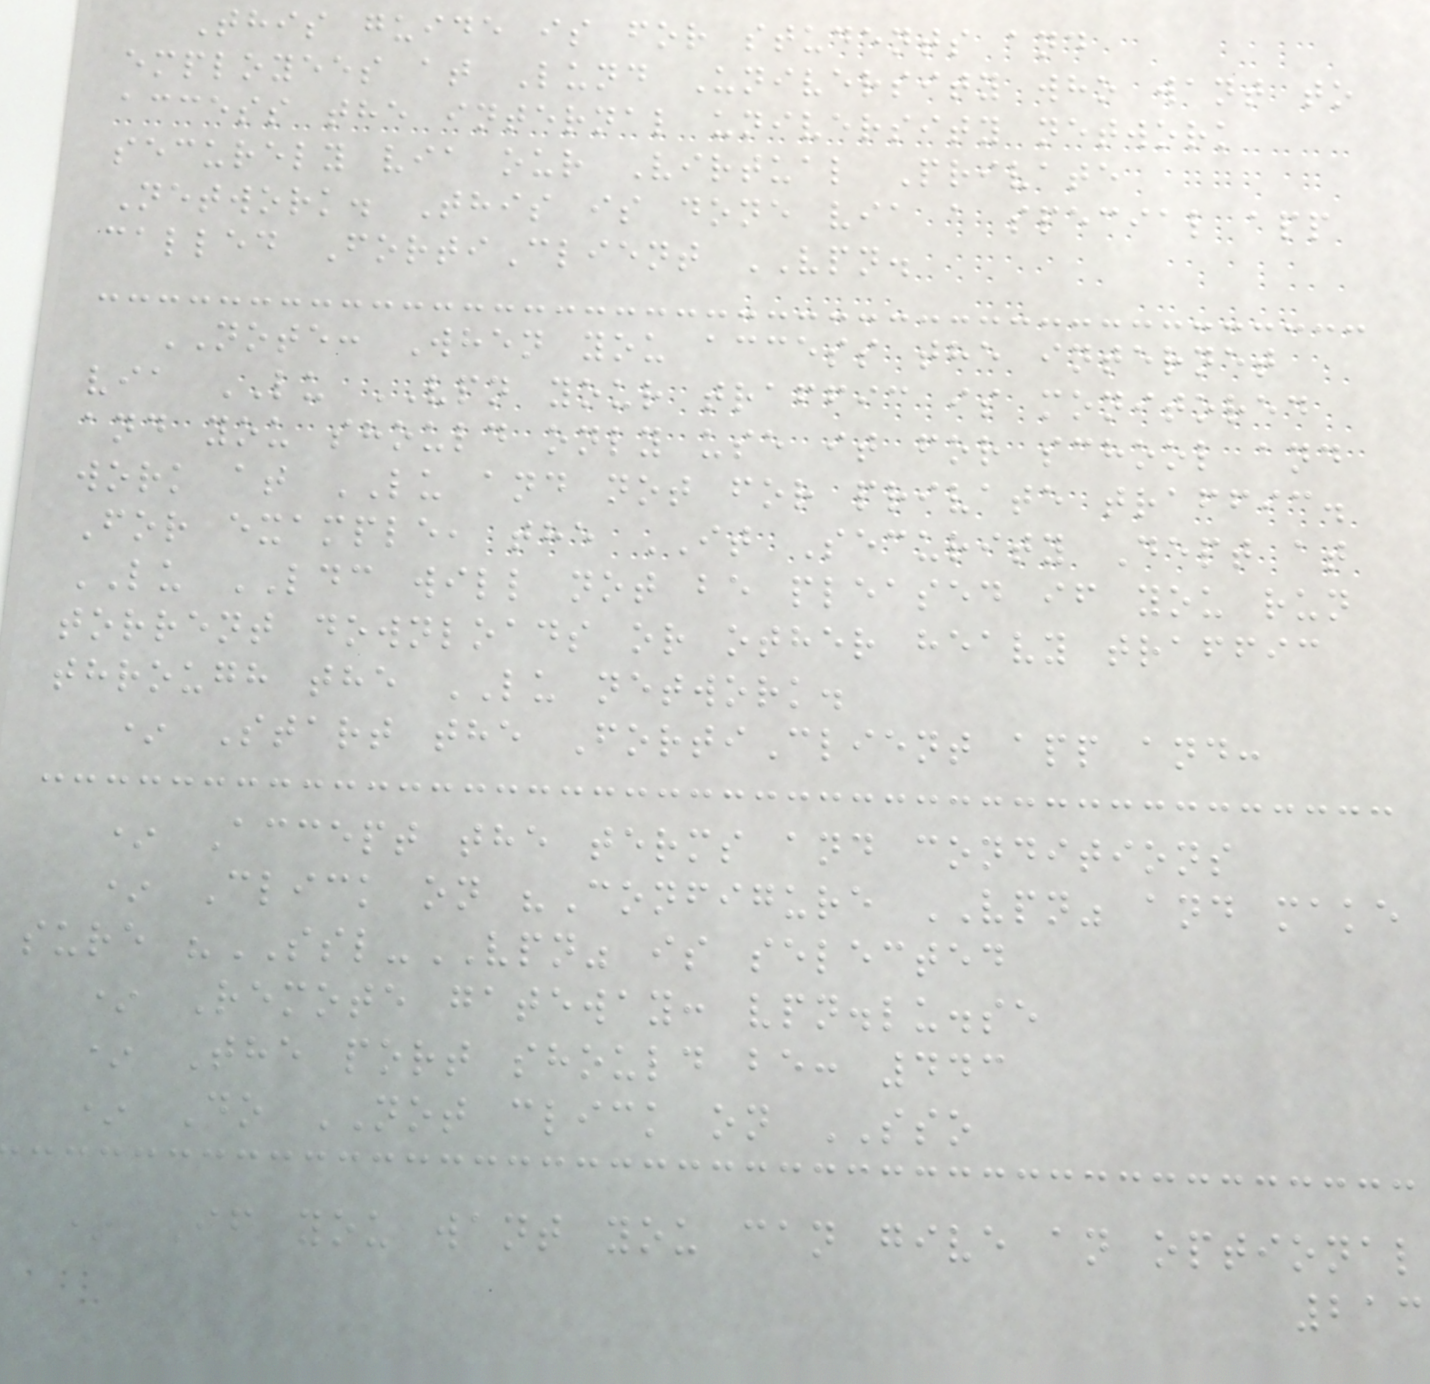This guide is for students and
employees at Lund University who want to
access the internal university network
securely via our Virtual Private
Network. This is done via a special app
called FortiClient VPN.
NOTE: When you access the internet
via LU VPN your traffic is monitored
and you should only use it for school and
work at LU and not for private traffic.
For example, the IT Security Dept at
LU LDC will not be pleased if you run
torrent downloads or other heavy traffic
through the LU network.
* Start the FortiClient app and:
* Accept the terms and conditions
* Click on "Configure VPN" and make
sure "SSL-VPN" is selected
* Remote gateway: vpn.lu.se
* The port should be: 443
* Do NOT click on SSO
* If you want you can give an optional
213
